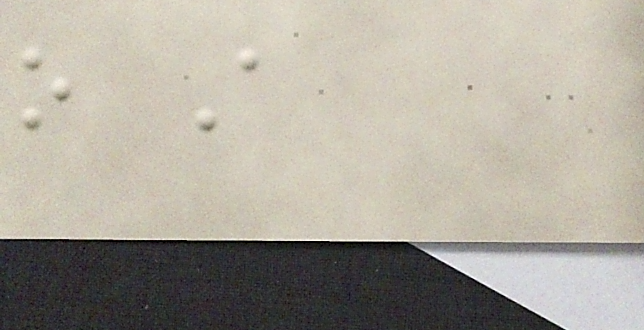o A
